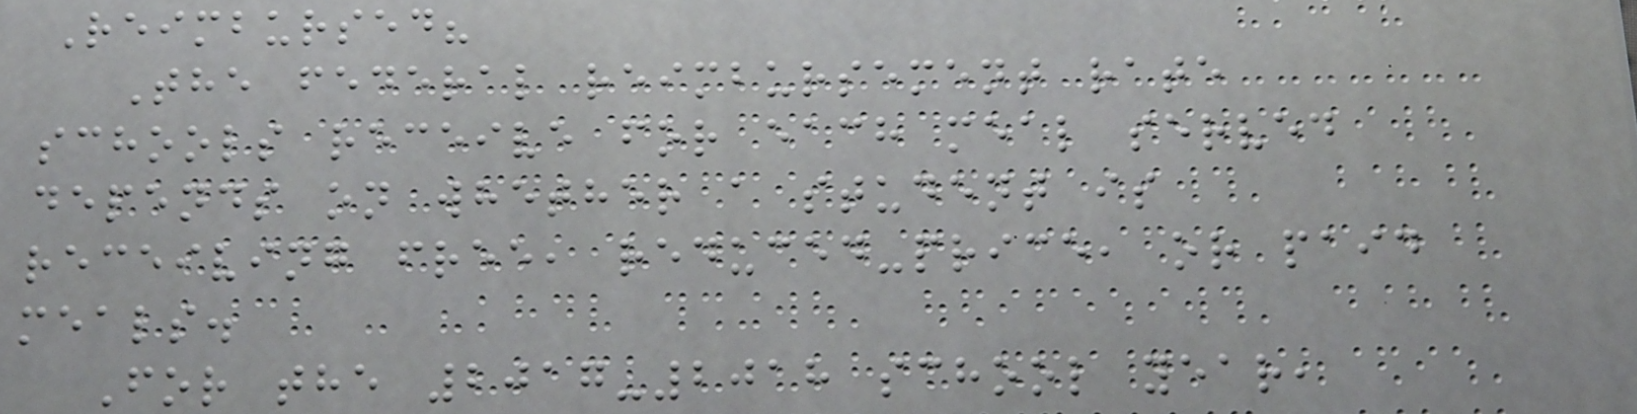Reimbursed?
The federal reimbursement rate
schools receive for each meal served
depends on whether a student is
receiving free, reduced-price, or paid
meals.
For the 2017-2018 school year,
